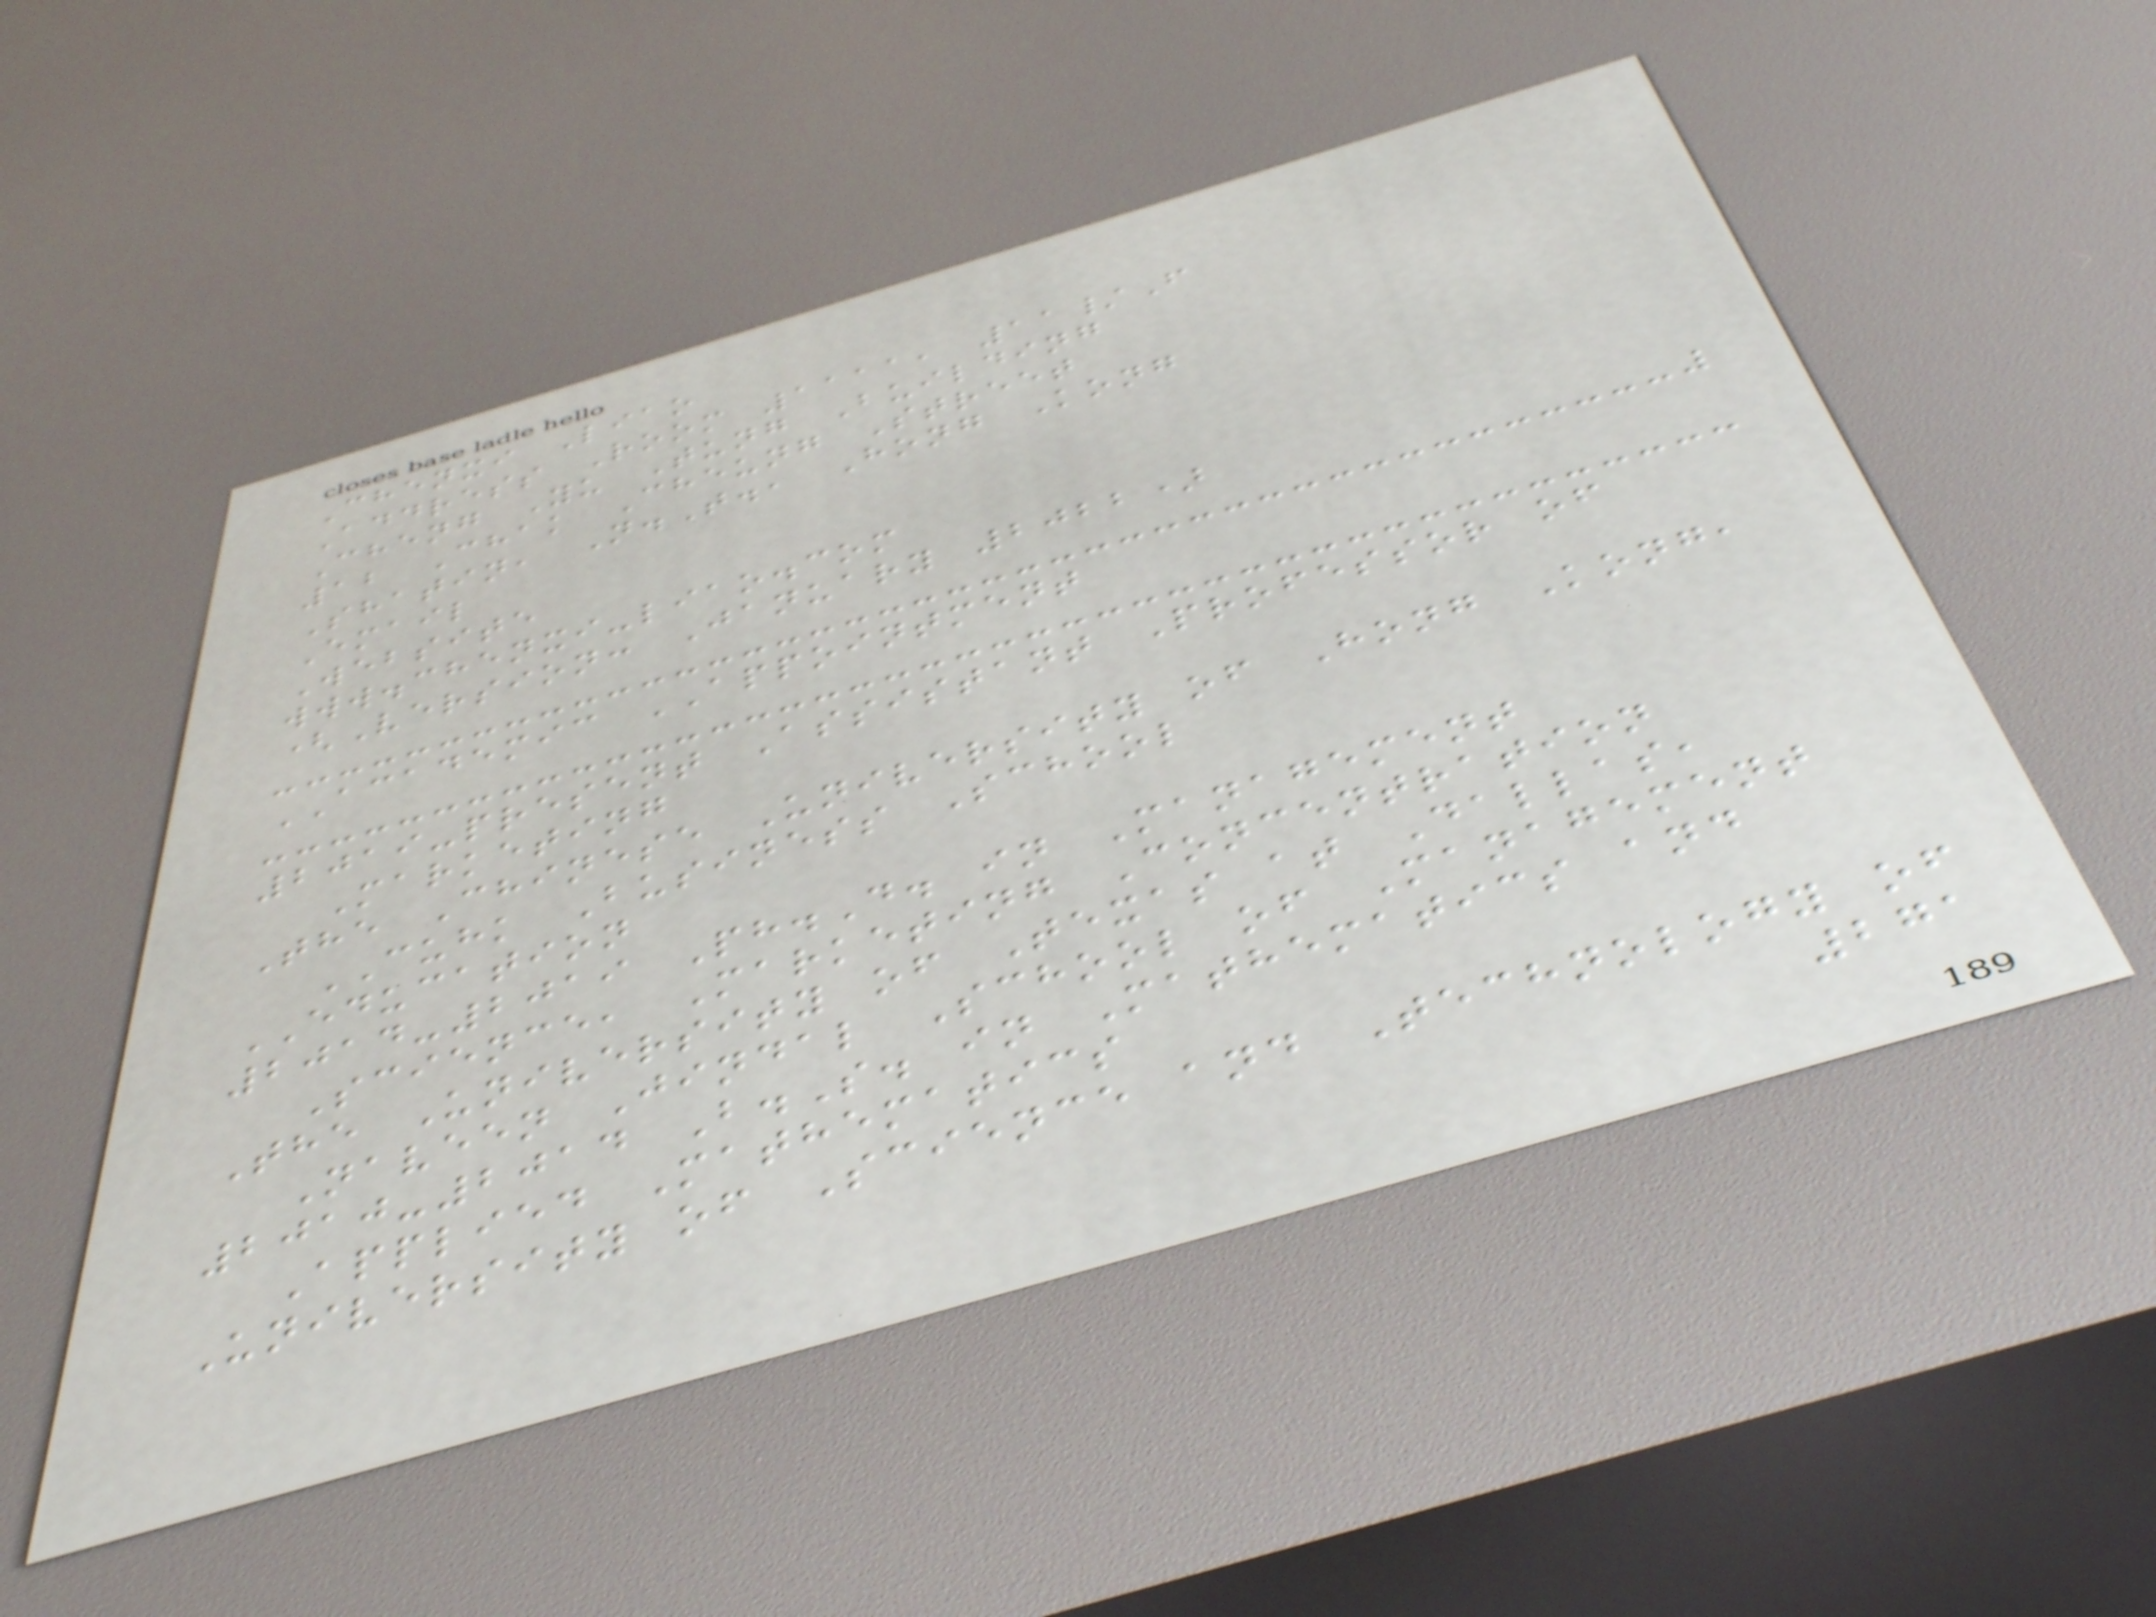Chenxi Liao
Address Room 1111, 11/F
Cheng Yu Tung Building
12 Chak Cheung Street
Shatin, N.T., Hong Kong
Email
Website
www.chenxi-liao.com
(Version: January 2022)
ACADEMIC APPOINTMENT
2019-present Assistant Professor of
Marketing
The Chinese University of Hong Kong,
CUHK Business School
EDUCATION
2014-2019 Ph.D. in Management
Science, Marketing Concentration
The University of Texas at Dallas,
Naveen Jindal School of Management
2010-2014 B.S. in Mathematics and
Applied Mathematics
University of Science and Technology of
271
